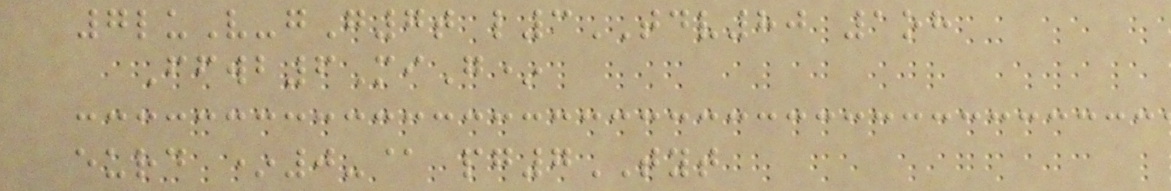7luV-gG7t l3TDV80 1oh
Ffwb6MiG*
eurd *0-@ pg7TYT
